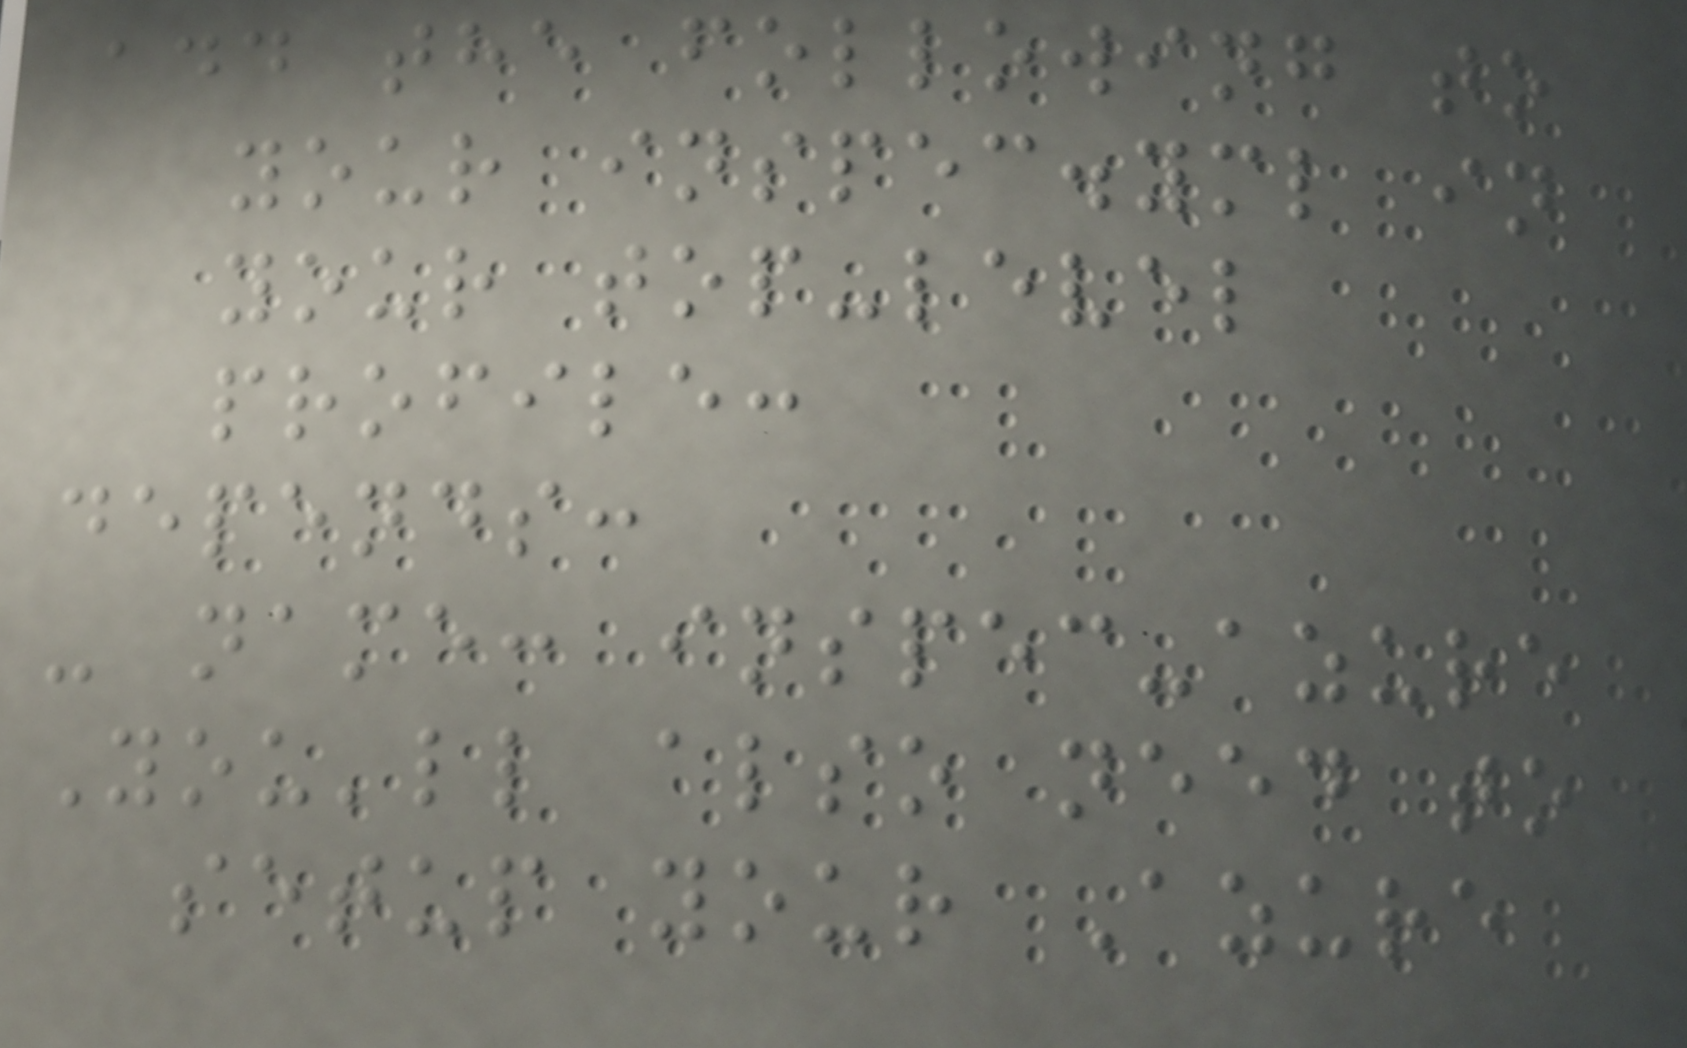add the following to
your inspec.yml in
your top-level
profile:
depends:
- name: inspec-azure
You'll also need to
setup your Azure
